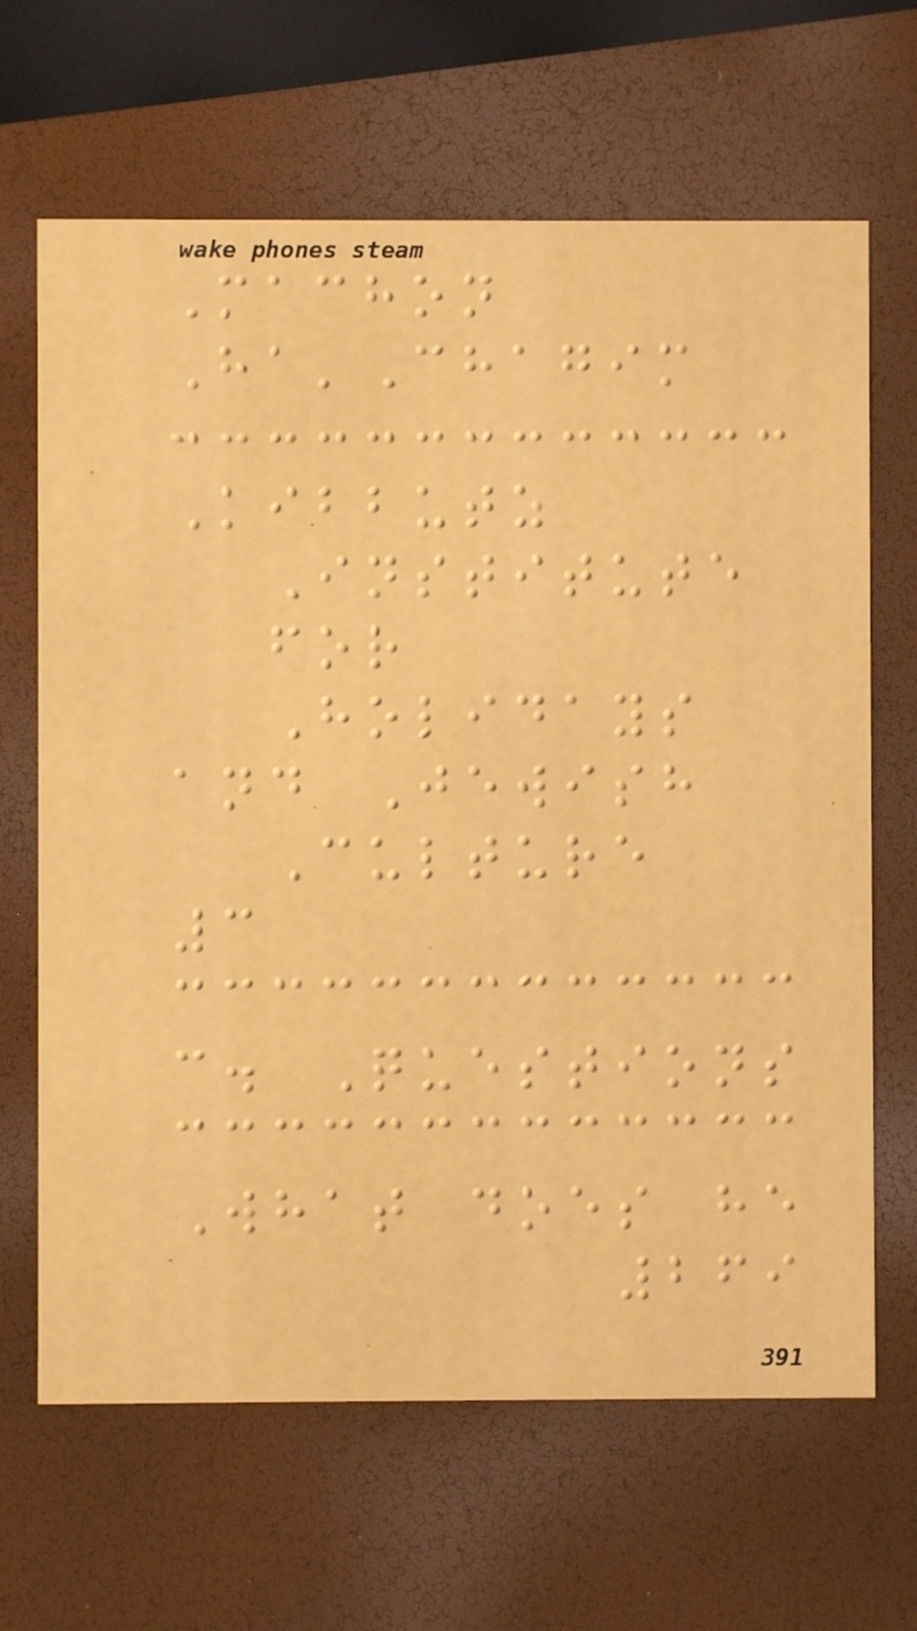Machon
Ha'Chagim
Kibbutz
Institute
for
Holidays
and Jewish
Culture
3
c. Questions
What does he
269
